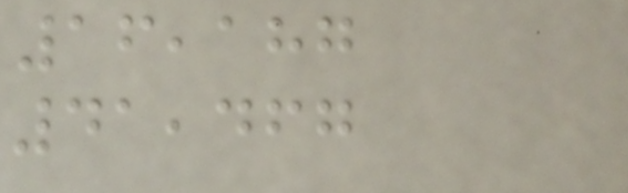16,187
41,467
